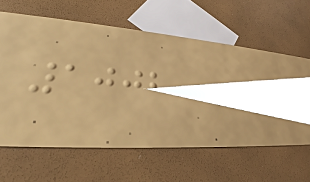1002
